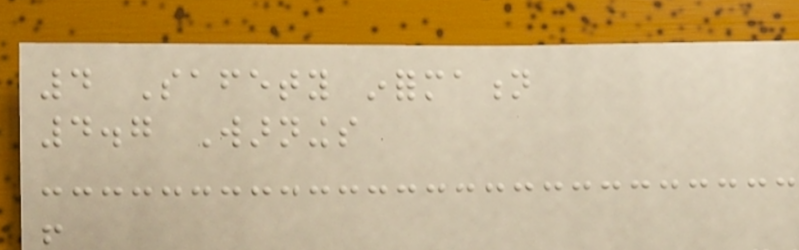4 Safety information
4.7 Warnings
!
